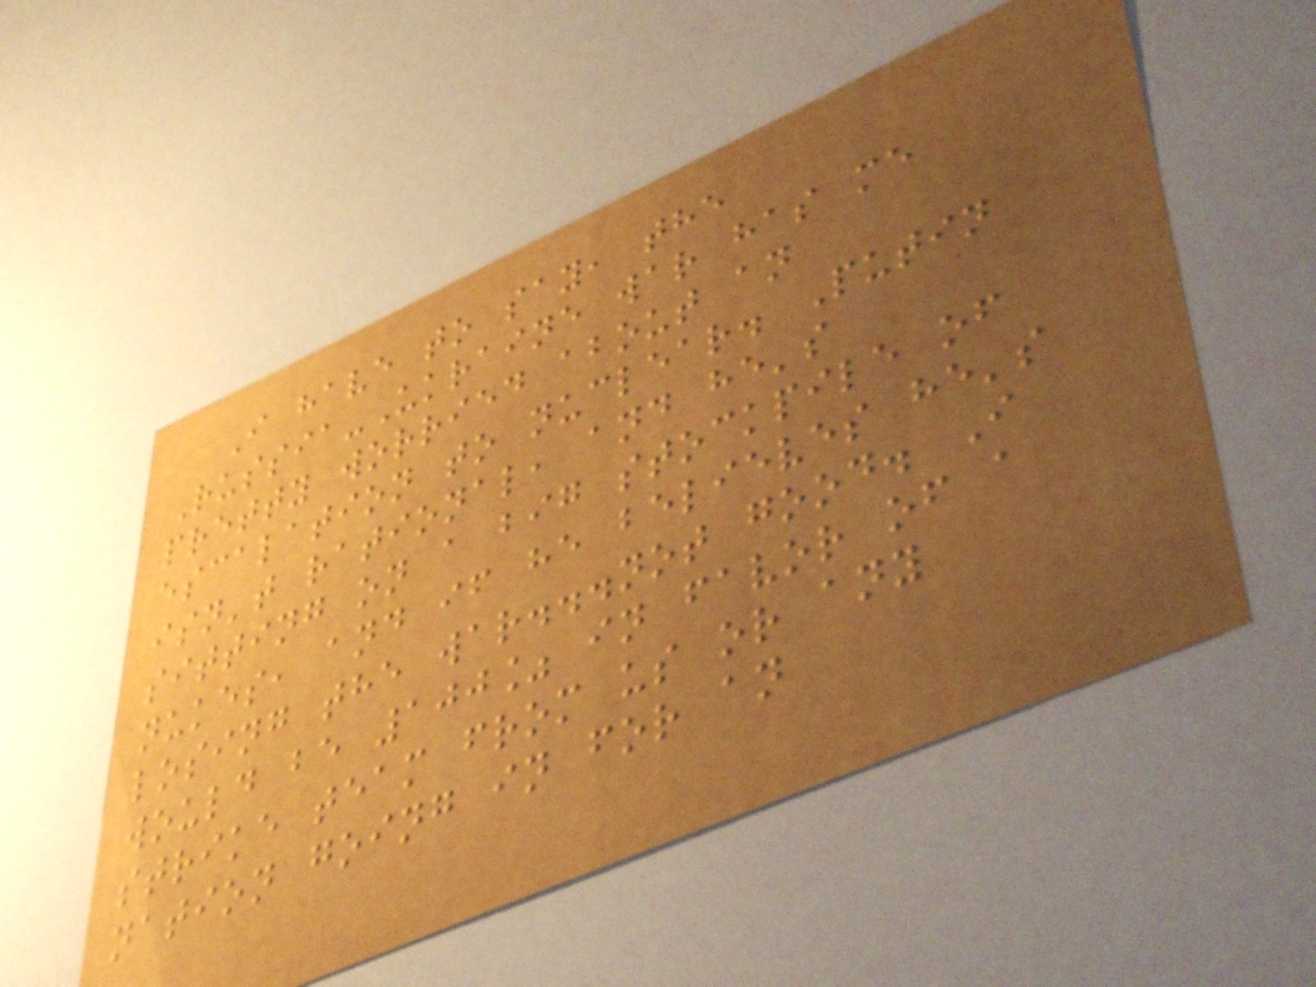I have to say, the
Russia-Ukraine war has me
pretty worried about an
escalation to nuclear. Putin
isn't rational, and he's
sitting on a big stockpile of
nukes, and if he believes he's
losing the war...not good. I
would be 100% in favor of a
strike team from us or any
nation going in for an
